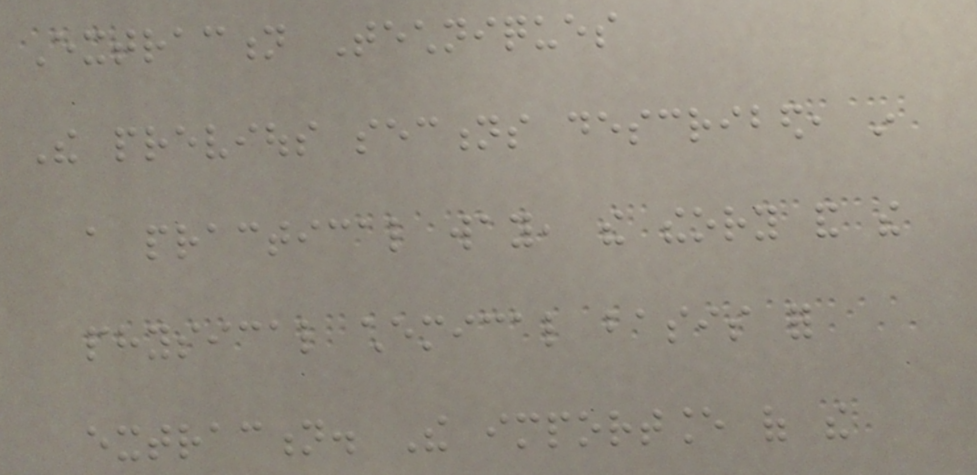Extraction Techniques
The previous sections described, in
a practical way, the theory and the
physical chemical basis for
extraction. The importance of the
